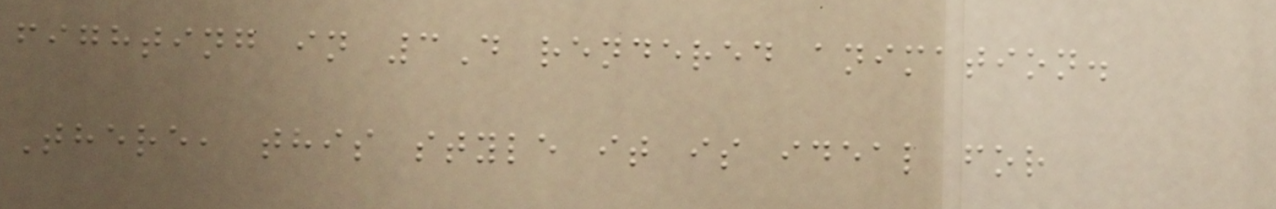fighting in 3D rendered animation.
There, this style it is ideal for
